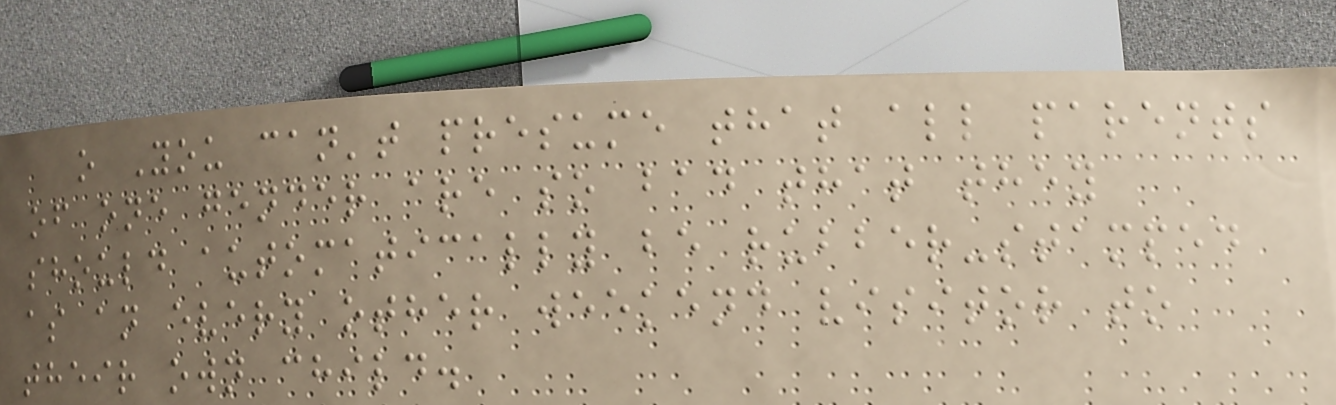o You can't presume that all parents
of one gender are so bad that they
should automatically be rubber-stamped
as an every other weekend visitor to
their own child.
